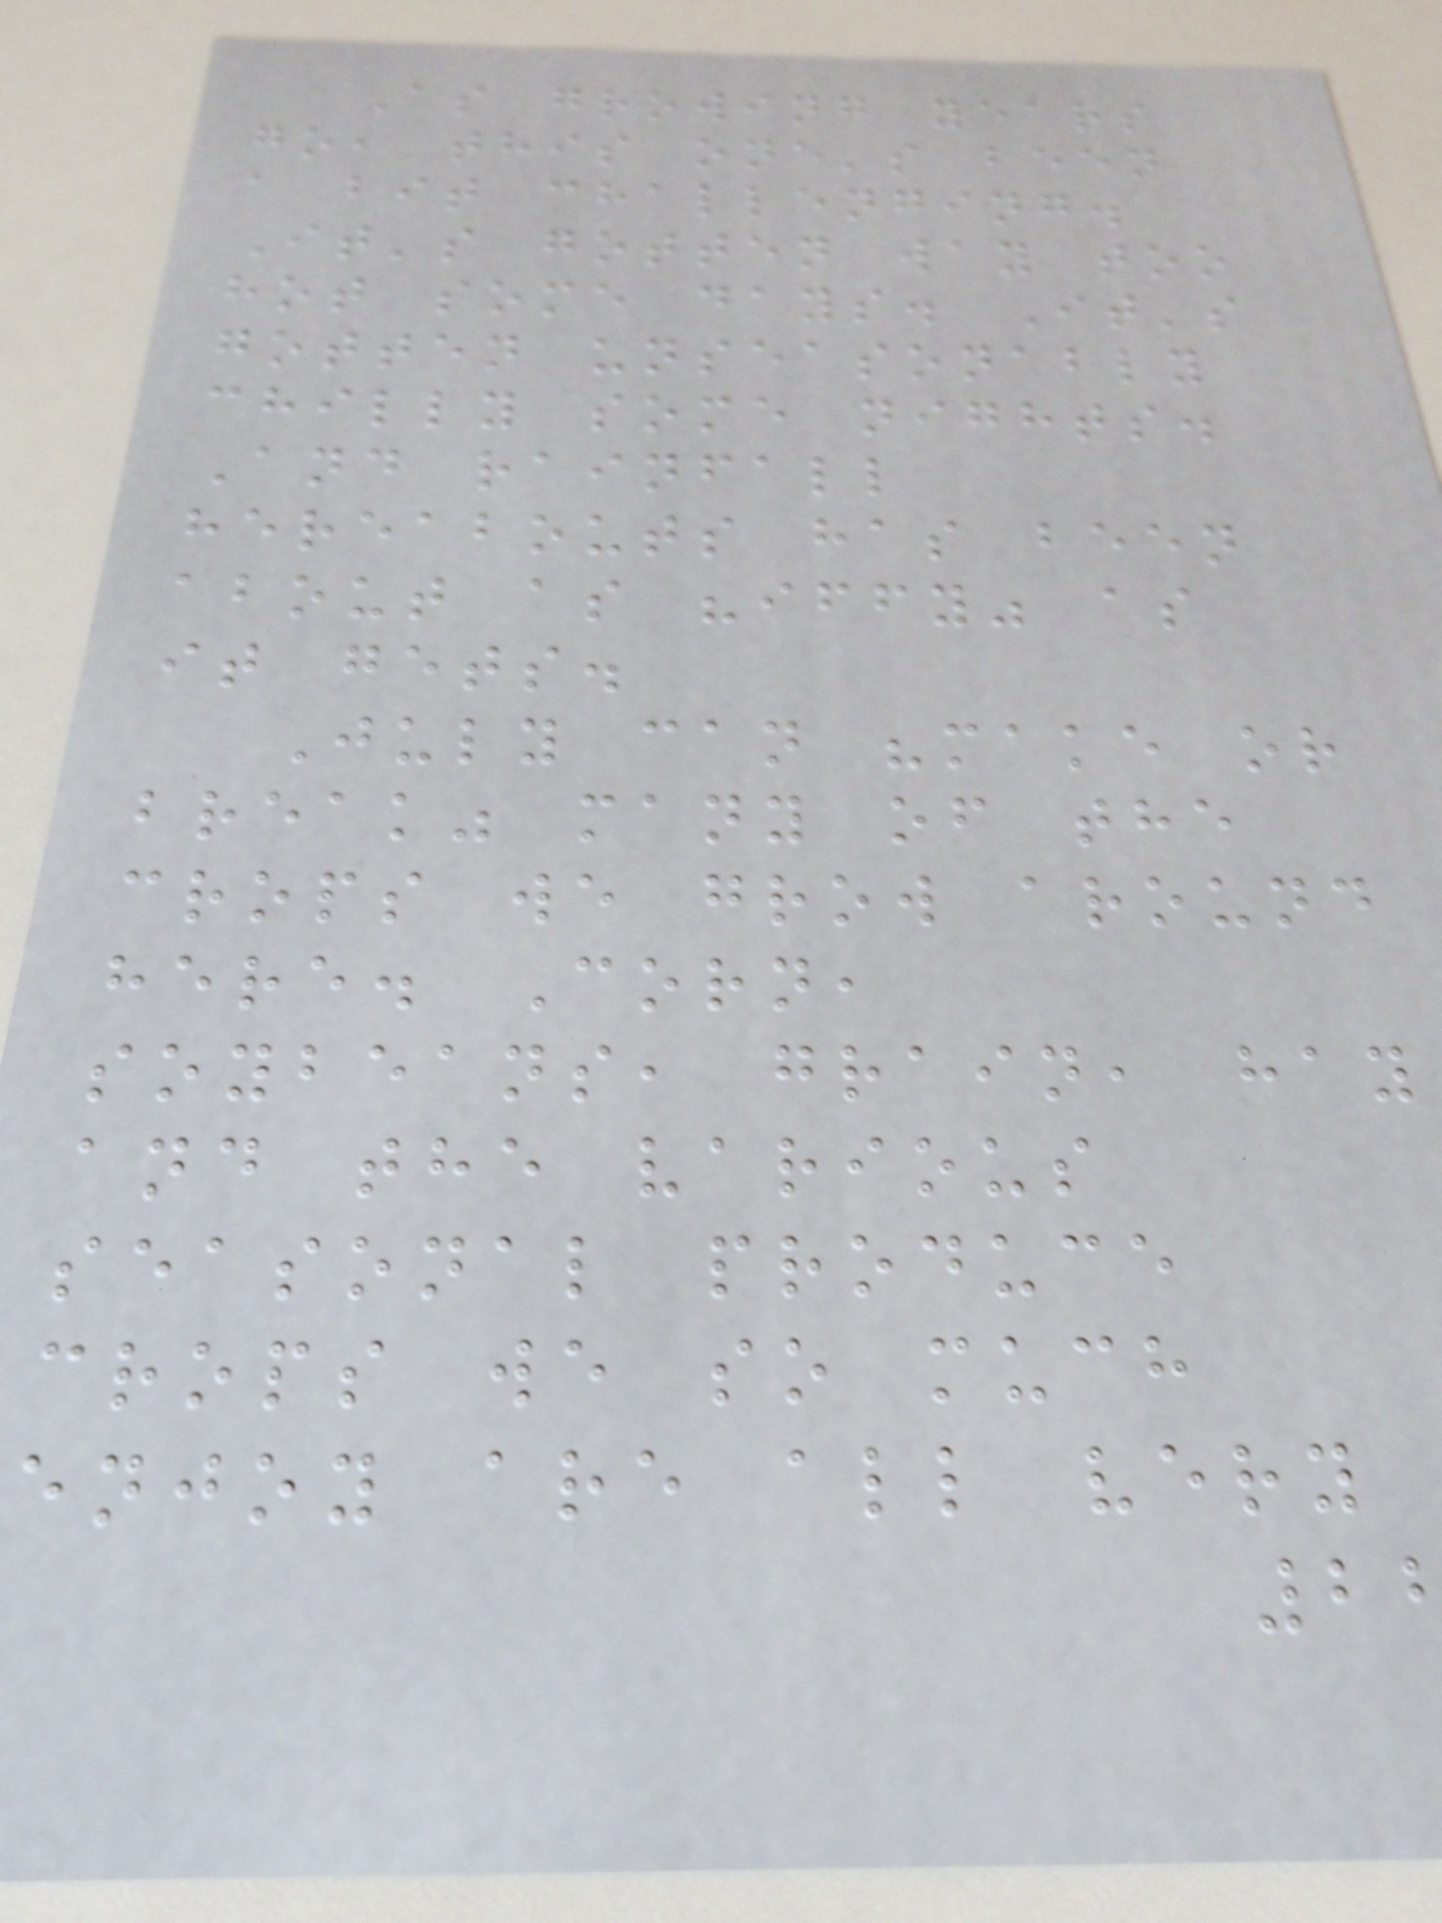As growing years
go, this one's been
a bit challenging.
It's gotten way too
hot some days. It's
gotten unseasonably
chilly some nights.
And rainfall
hereabouts has been
about as "iffy" as
it gets.
July can "make or
break" many of the
crops we grow around
here. Corn,
soybeans, grain, hay
and the various
seasonal produce
crops we so much
enjoy are all very
